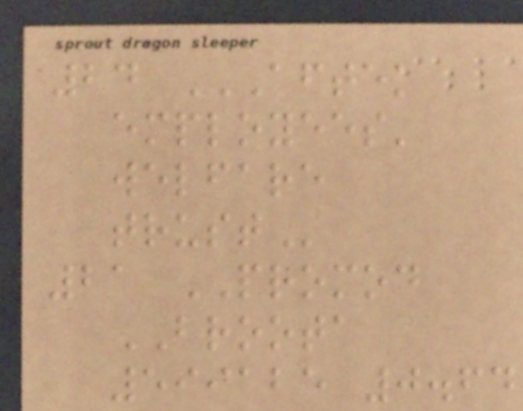24 AFTEK
EMPLOYEES'
WELFARE
TRUST
21 PROMOD
BROOTA
599125 0.64
